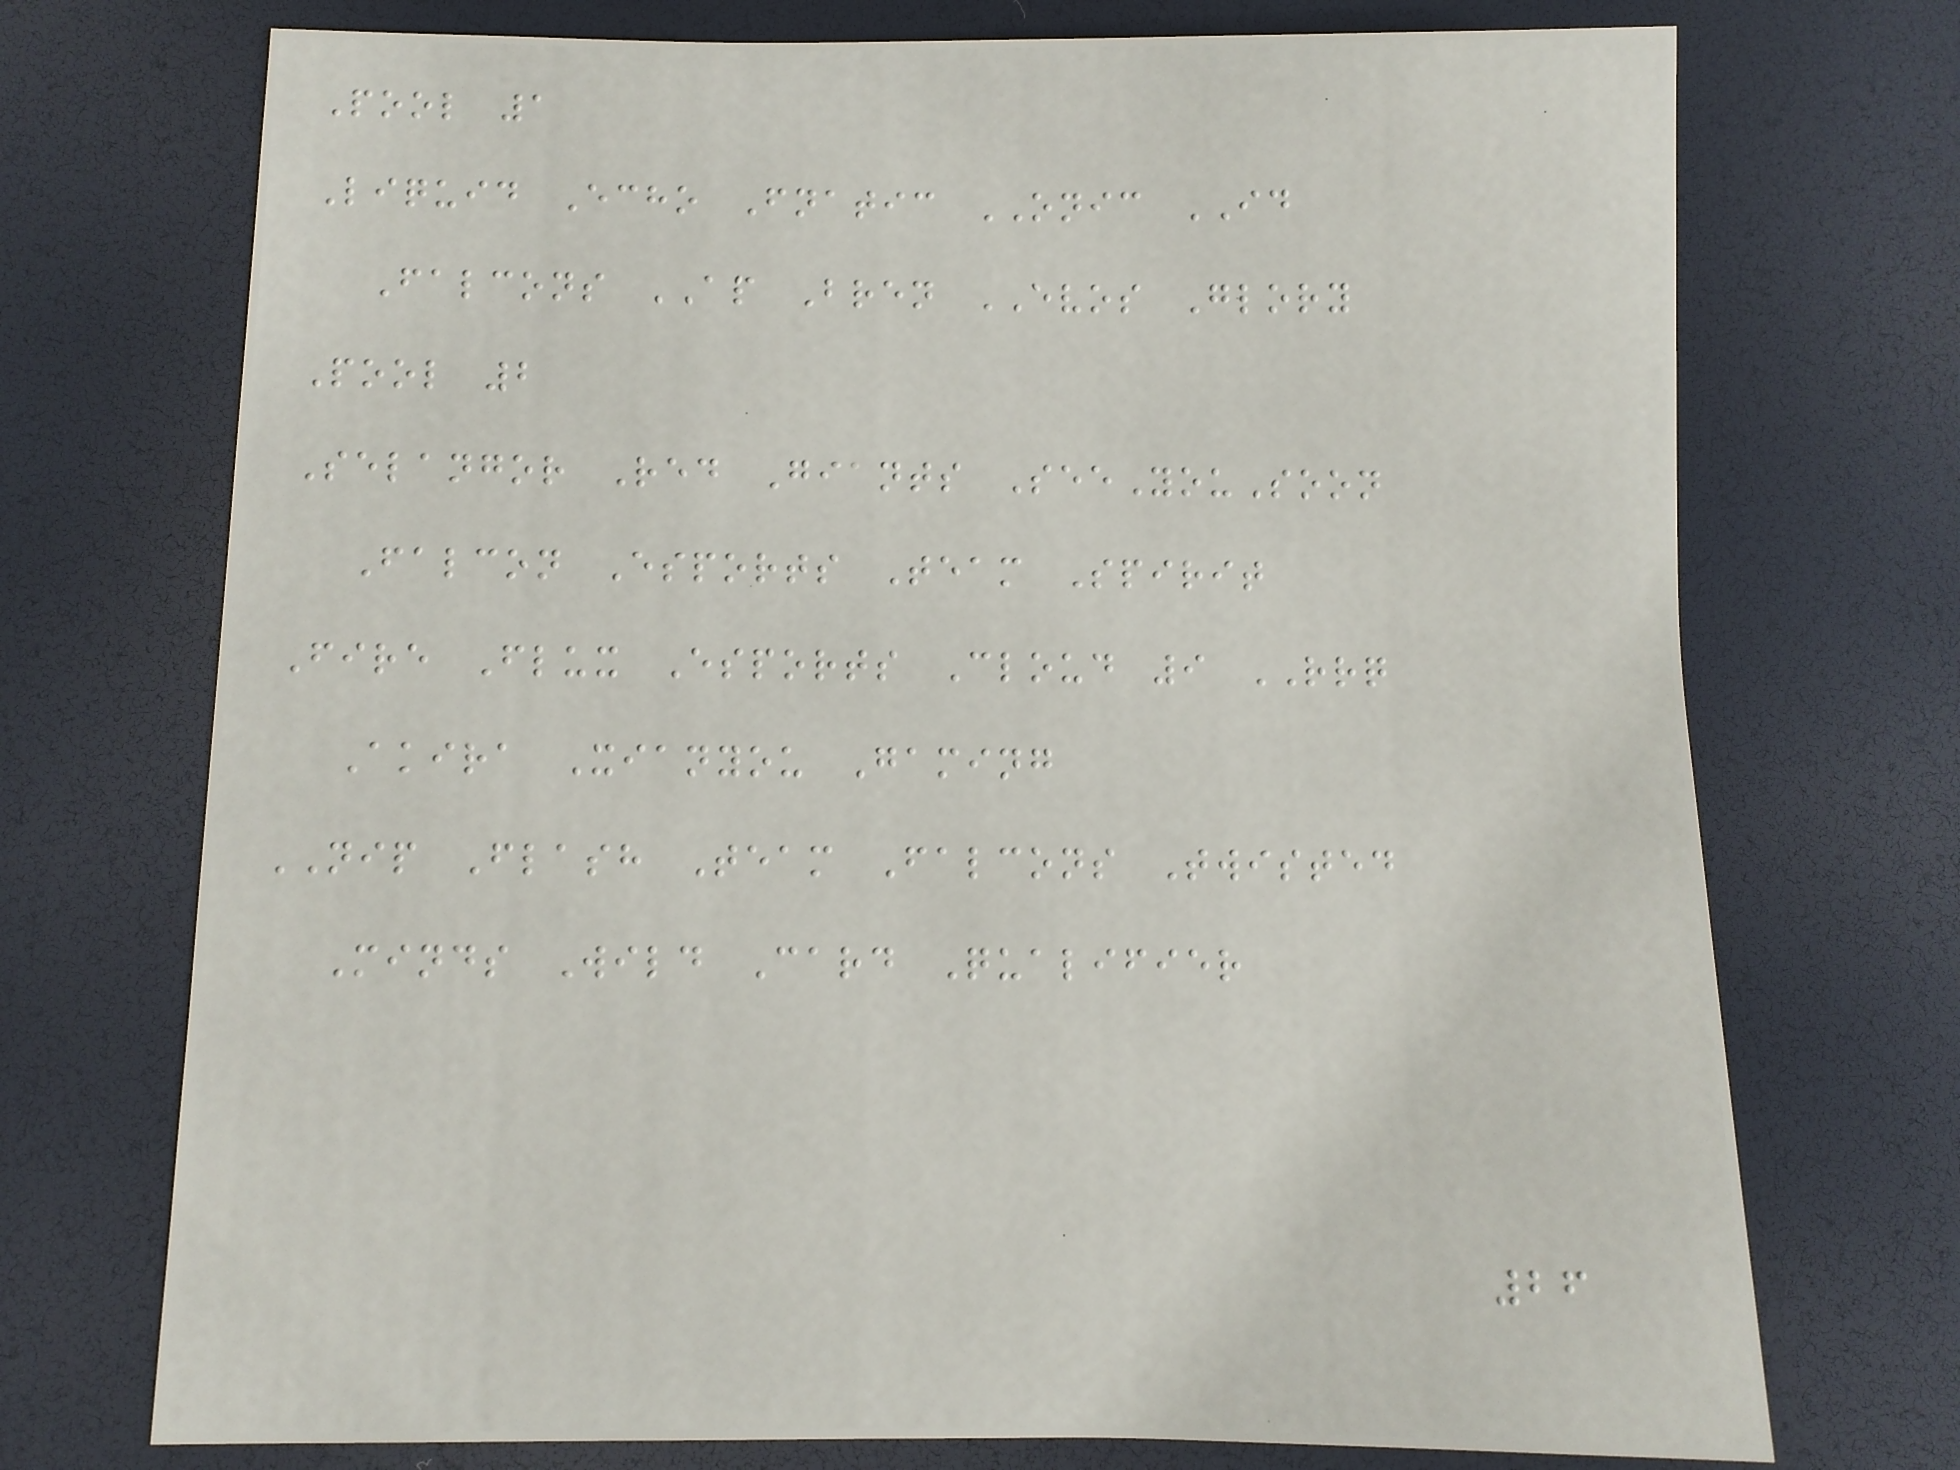Pool 1
Liquid Echo Fnatic ONIC ID
Falcons AP Bren EVOS Glory
Pool 2
Selangor Red Giants SeeYouSoon
Falcon Esports Team Spirit
Fire Flux Esports Cloud 9 RRQ
Akira Xianyou Gaming
NIP Flash Team Falcons Twisted
Minds Wild Card Qualifier
26
